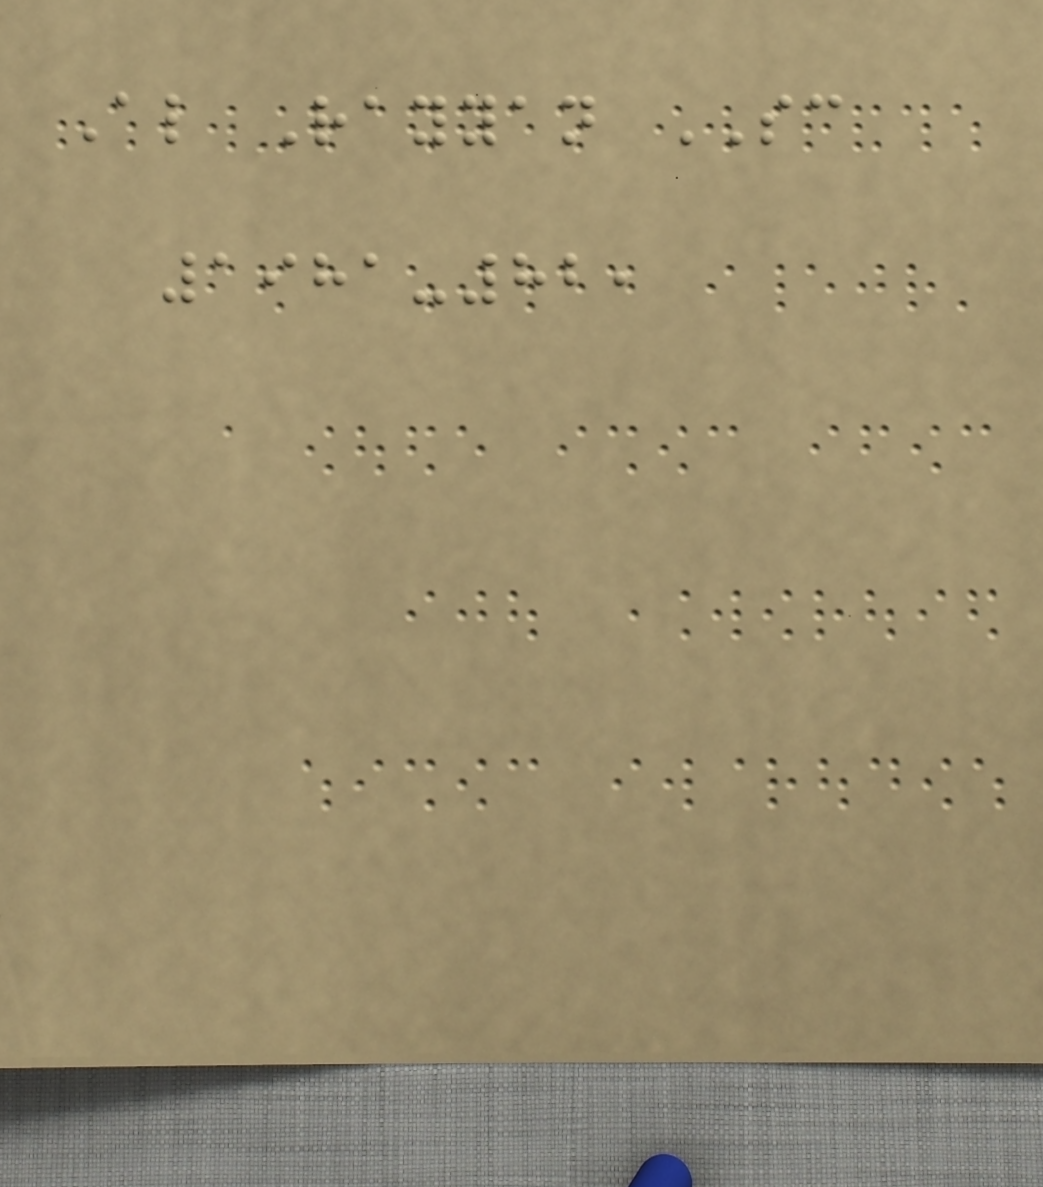Al Rayyan SC
1981-82,
